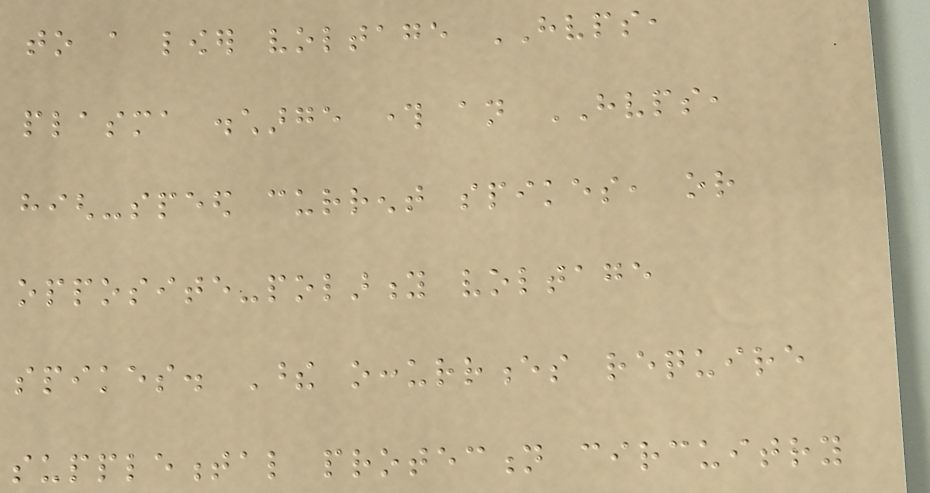to a lower voltage HVPS,
plasma discharge through an HVPS,
high-speed current spikes, or
opposite-polarity voltage
spikes. These occurrences require
supplemental protection circuitry
